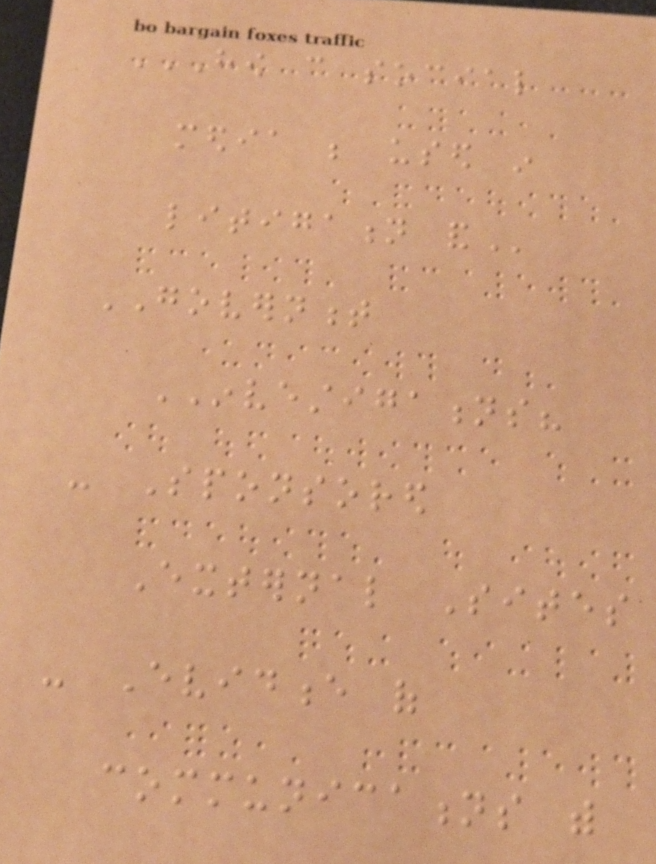HOW CAN SOCIAL
MEDIA BE USED IN
LITIGATION AND
GOVERNMENT
INVESTIGATIONS?
- Sponsored
External Sites
- Evidence of
communications with
